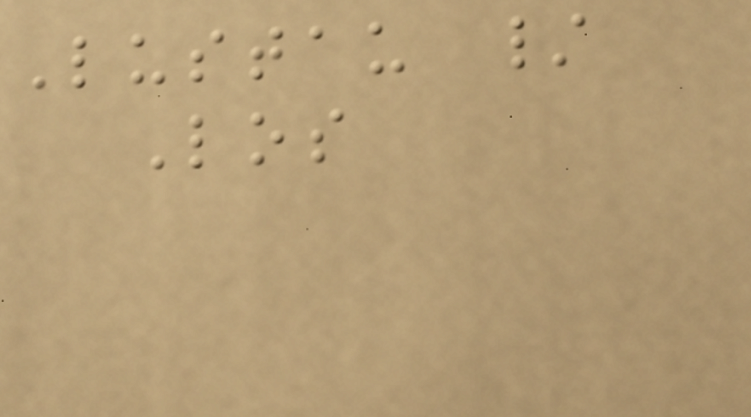Lustau /
Los
